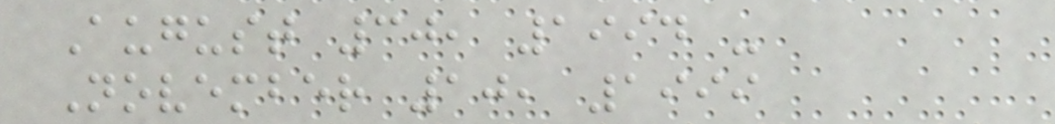August 30, 1994 -
November 10, 1999
